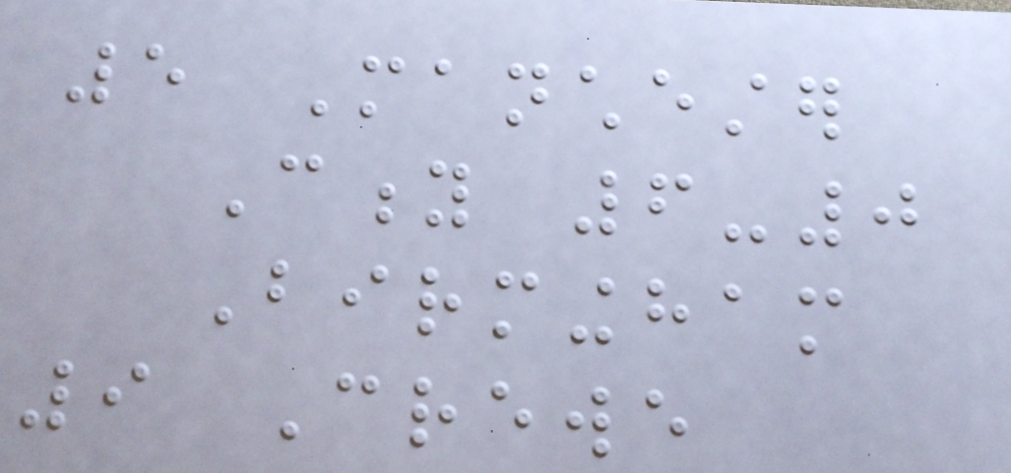5 Manchester
City 6-0
Birmingham
9 Crewe
